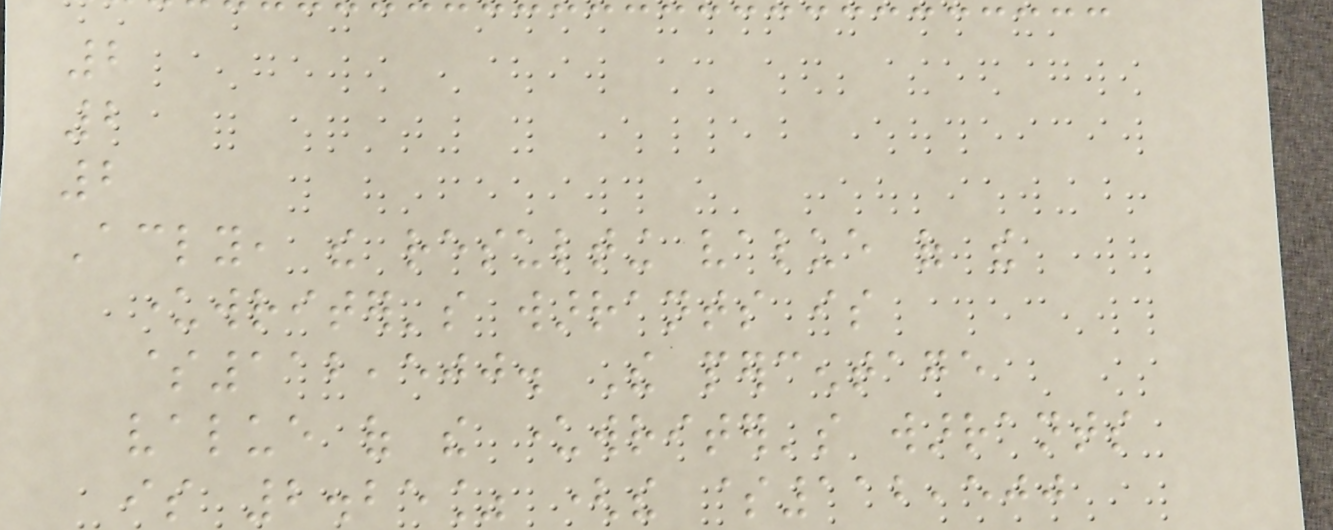2
2
2
Accordingly, the resulting value of the
underwriter's warrants is
$112,500. The percentage
value of the underwriter's warrants
is 2.25% (the $112,500
